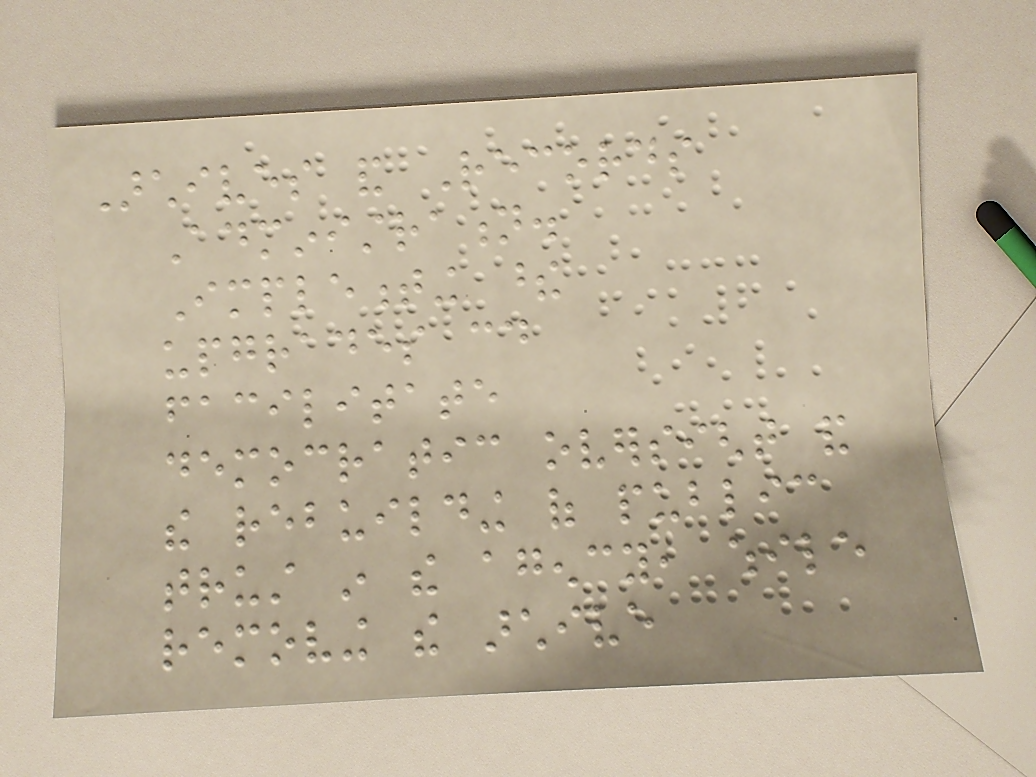Archives and Records
Administration.
Implementing these
upgrades could
facilitate
democratic oversight and
the rebuilding of public
trust in the agency, while
removing the archive
